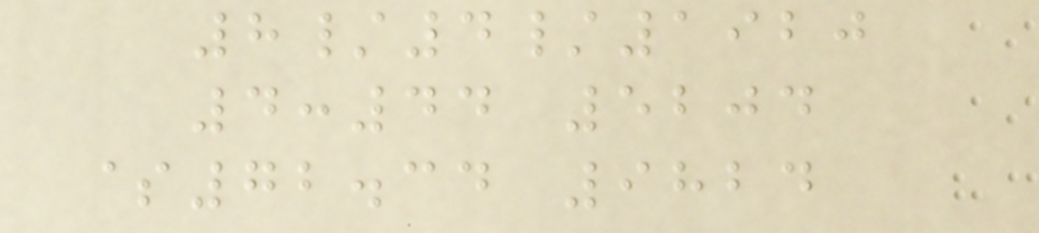8/4/1920
4:44 5204
$72.34 9824
